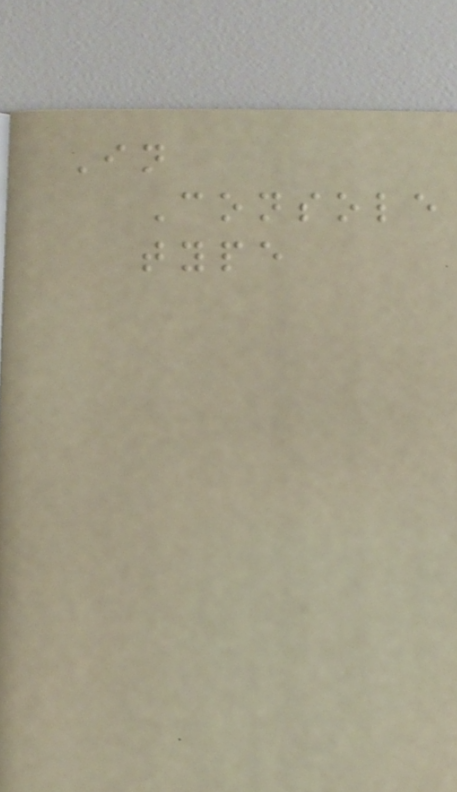In
Console
type
